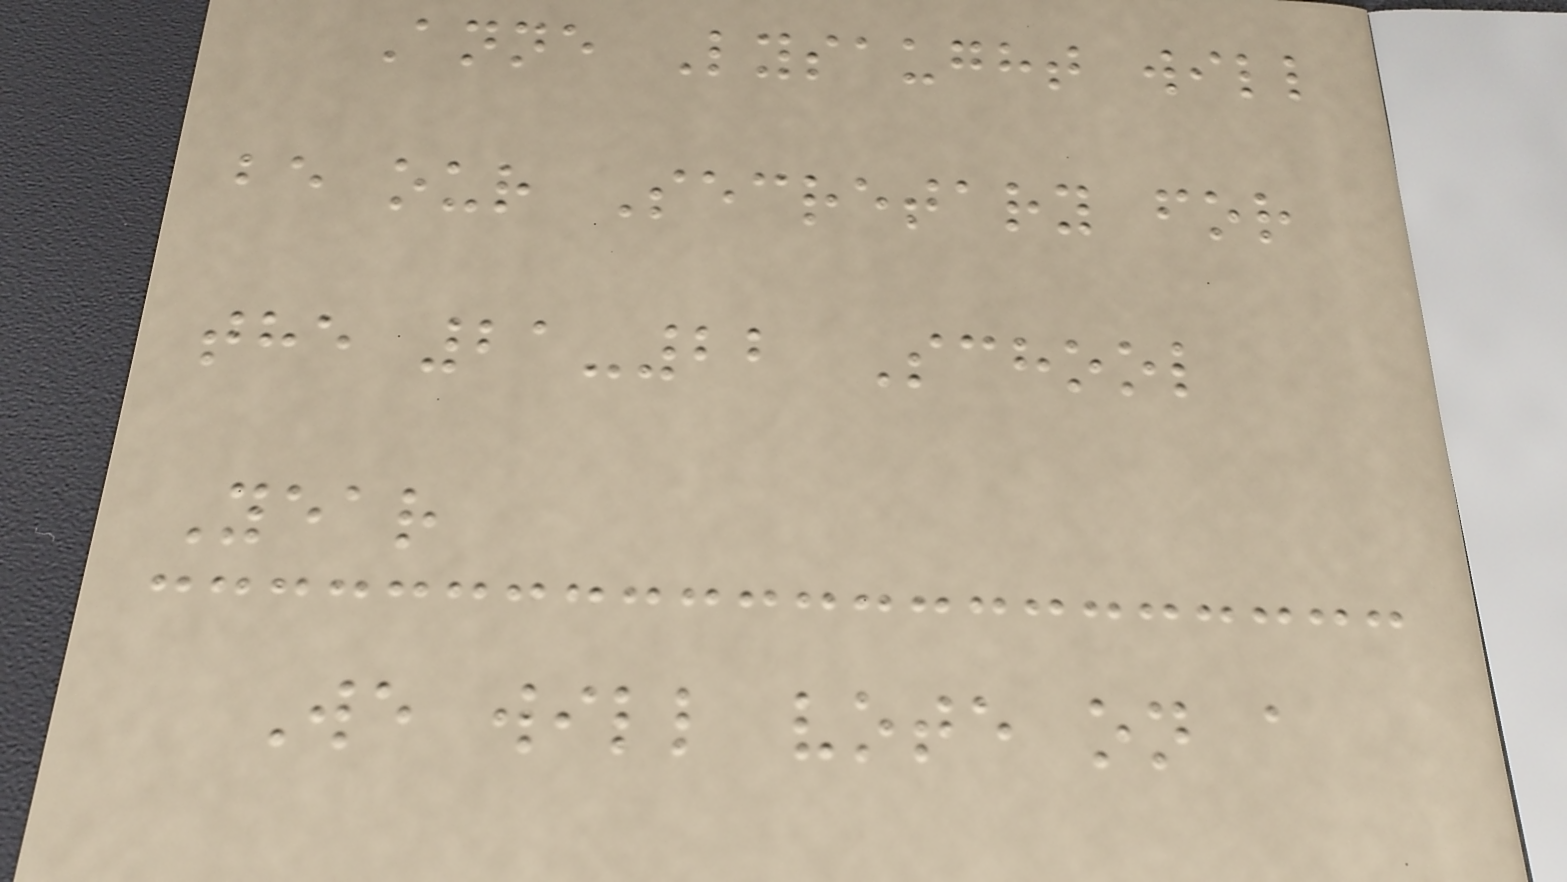Anne Lysaught will
be our Secretary for
the 21-22 School
Year
We will vote on a
